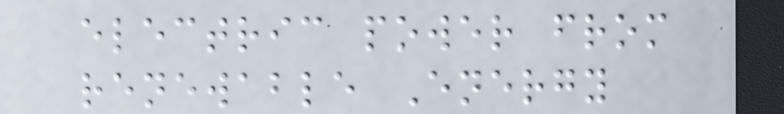electric power from
renewable Energy
